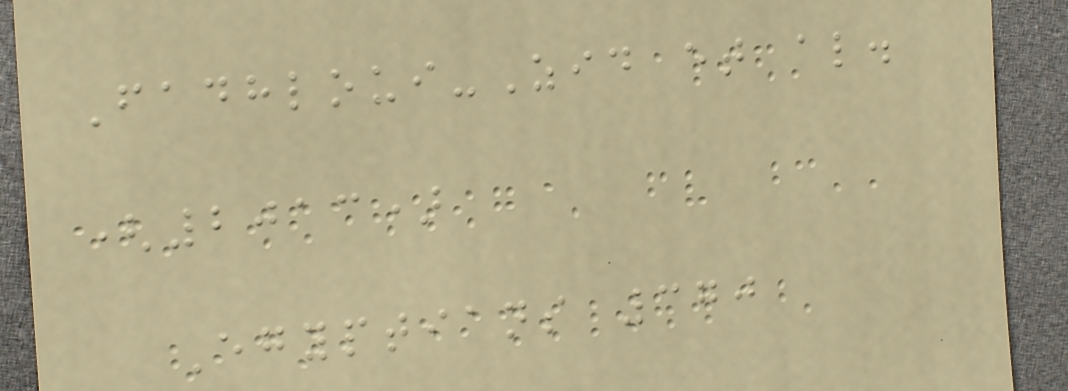Fadhloui-Zid et al.
(2013)
Egyptians 370
